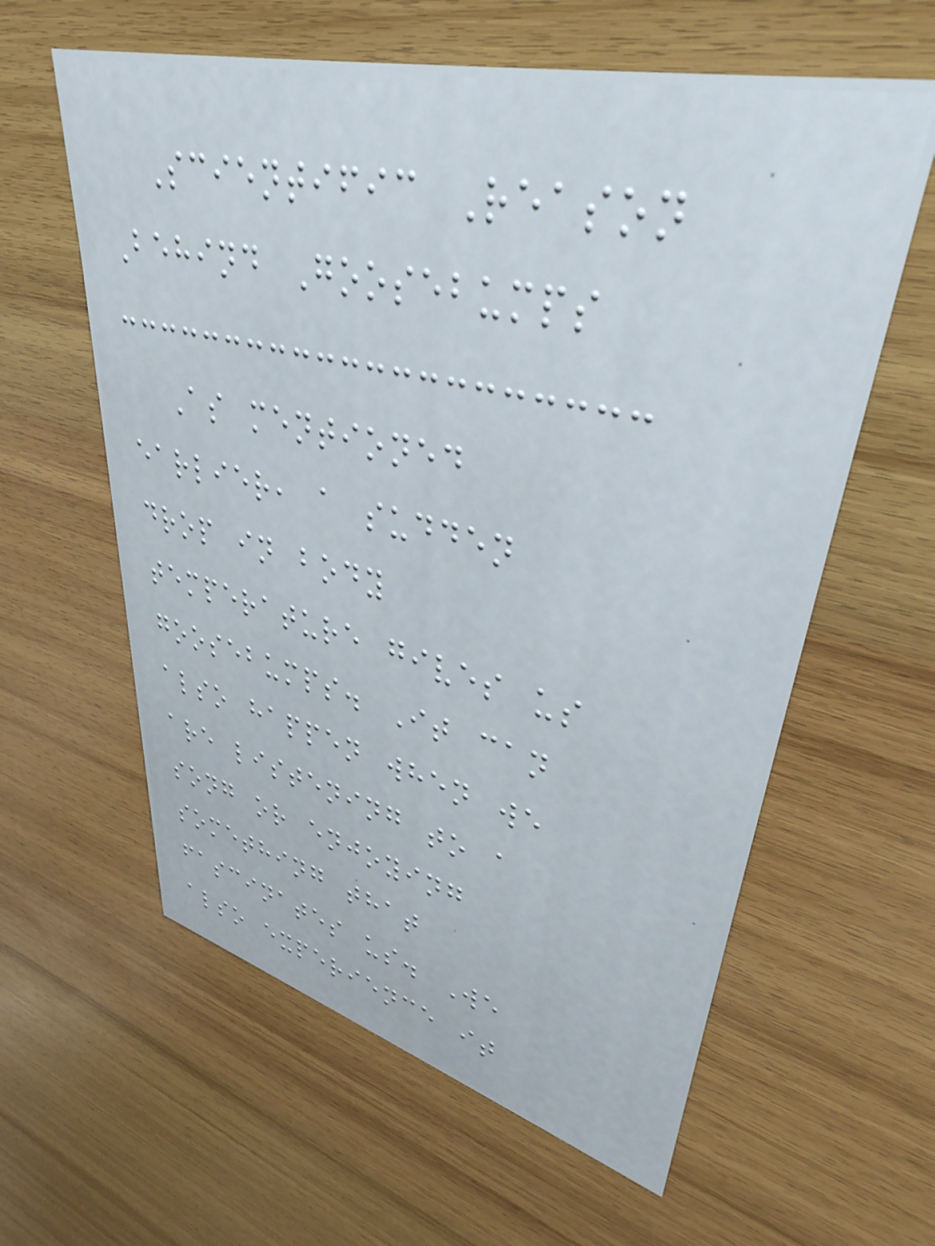Scientific Reason
Behind Goosebumps
As mentioned
earlier, a sudden
drop in body
temperature gives us
goosebumps. It can
also happen when we
are listening to a
song or enjoying
something that
fascinates us. We
also experience it
